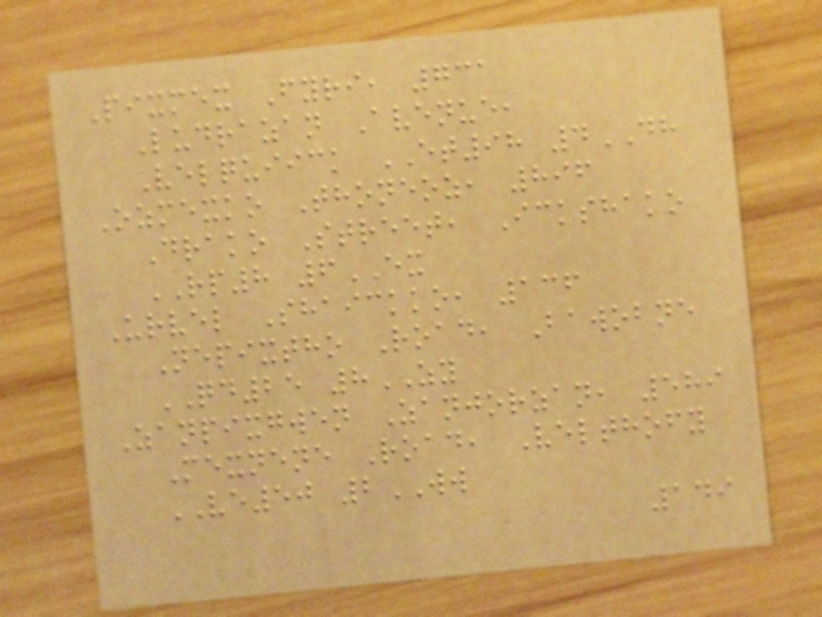Pixmex Fyri, 731
Ludrazan Avenue,
Velquiick ET98 4DH
Ozmexko Thoneoz, 896
Drako Street, Ickshako
RP8 6EX
Urvel Shaickko, 136
Nepixtho Road, Bawobne
QD25 8ZY
Zanpixgwen Zanjorzan, 589
Mexnene Road, Velthofy
VE50 2WW
149
